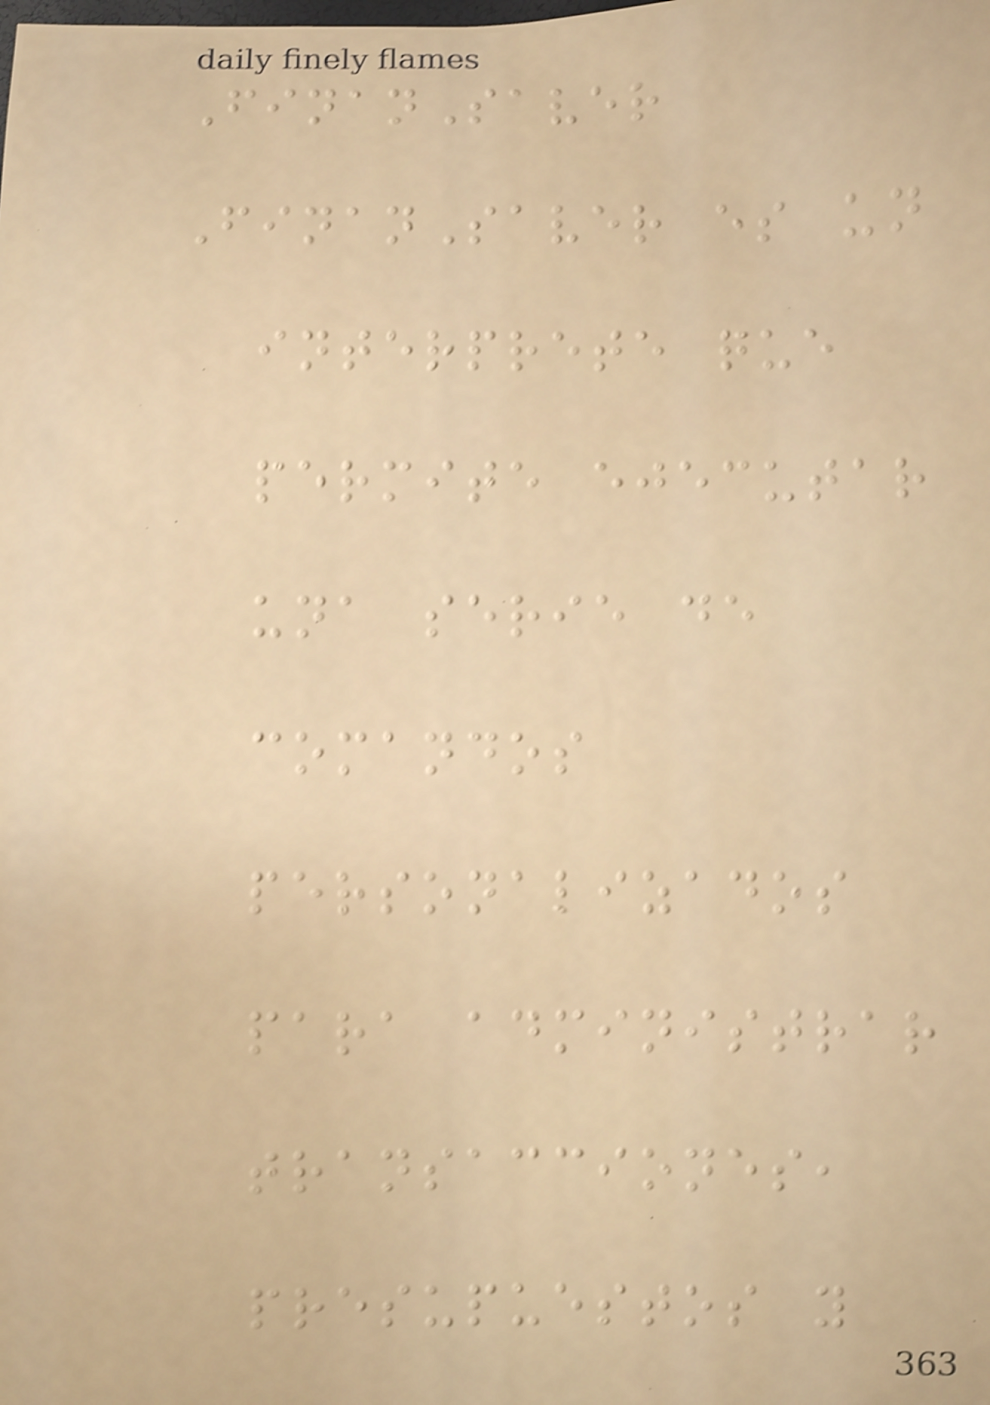FinanSaver
FinanSaver es un
interprete que
permite ejecutar
una serie de
comandos
personalizados
para administrar
transacciones,
presupuestos y
